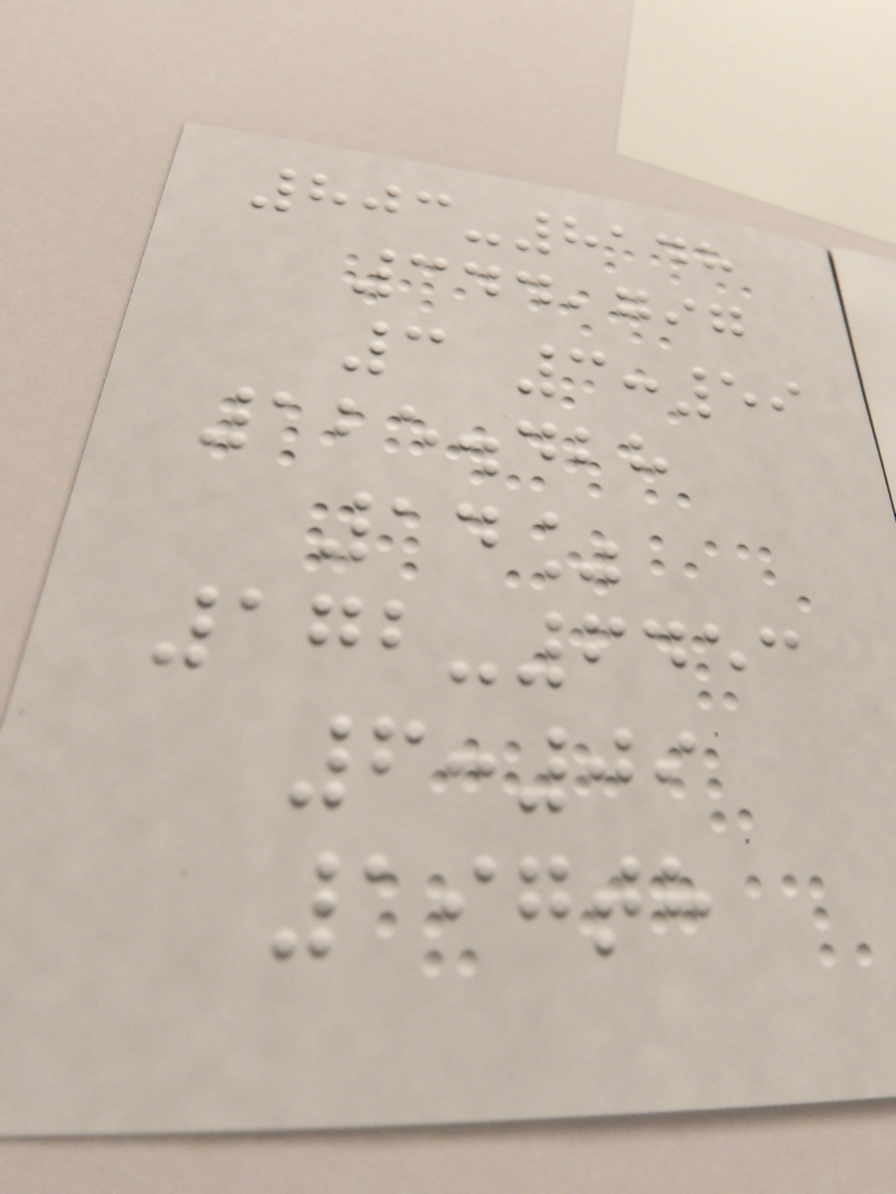803-8148
344,797
3 3:59
125.428
14%
172-6453
6:09
197th
